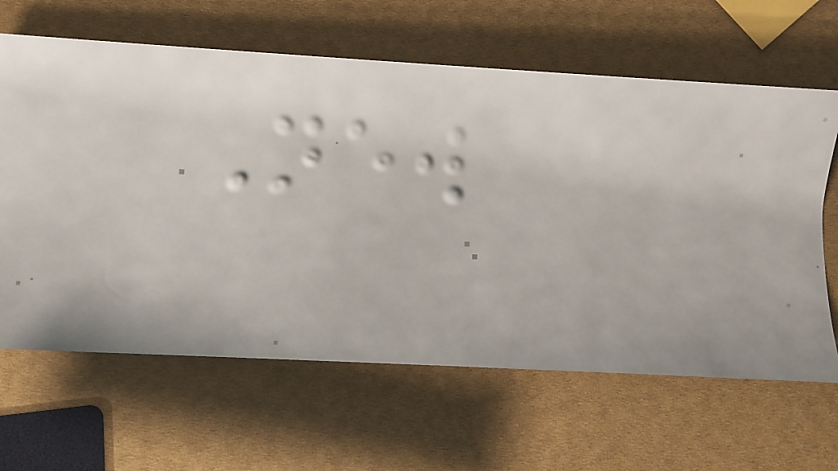New
